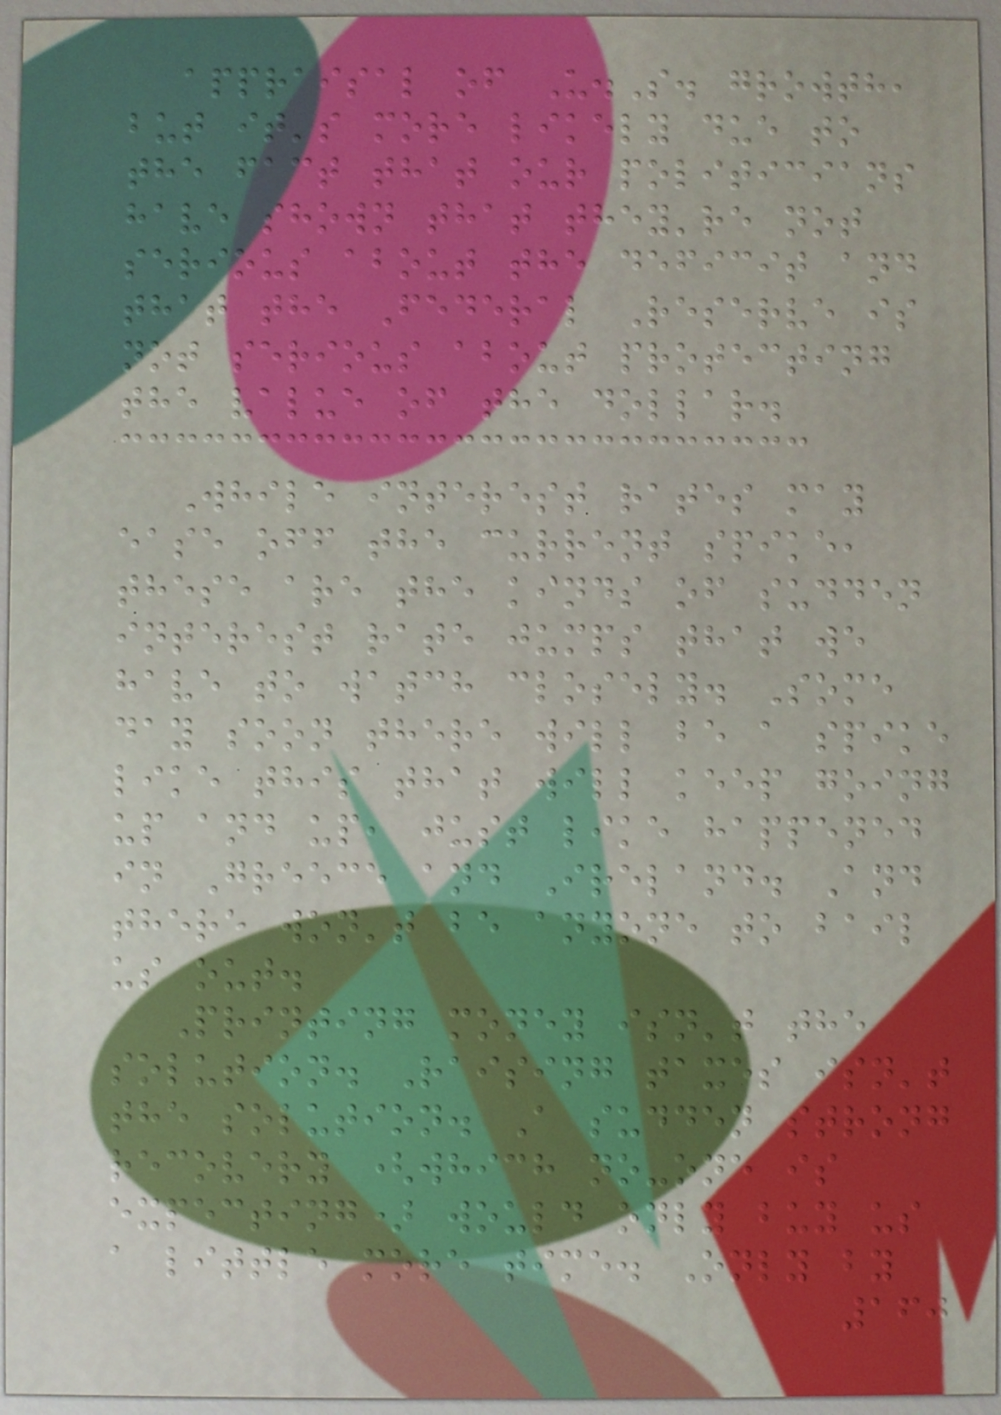appraisal of U.S. growth,
but it's more likely due to
the fact that our politicians
have shown that they're not
serious about the deficit and
that the Federal Reserve is
not serious about protecting
the value of the dollar.
While interest rates may
ease off the current spike,
these are the kinds of sudden
interest rate jumps that we
have to watch closely. Some
day soon there will be a spike
like this that will keep going
up and up, just like happened
in Greece and Ireland. And
there won't be anyone to bail
us out.
Printing money isn't the
solution. Raising taxes isn't
the solution. A sudden strong
recovery (which no-one is
expecting) would only buy us
a little more time. Only by
160
